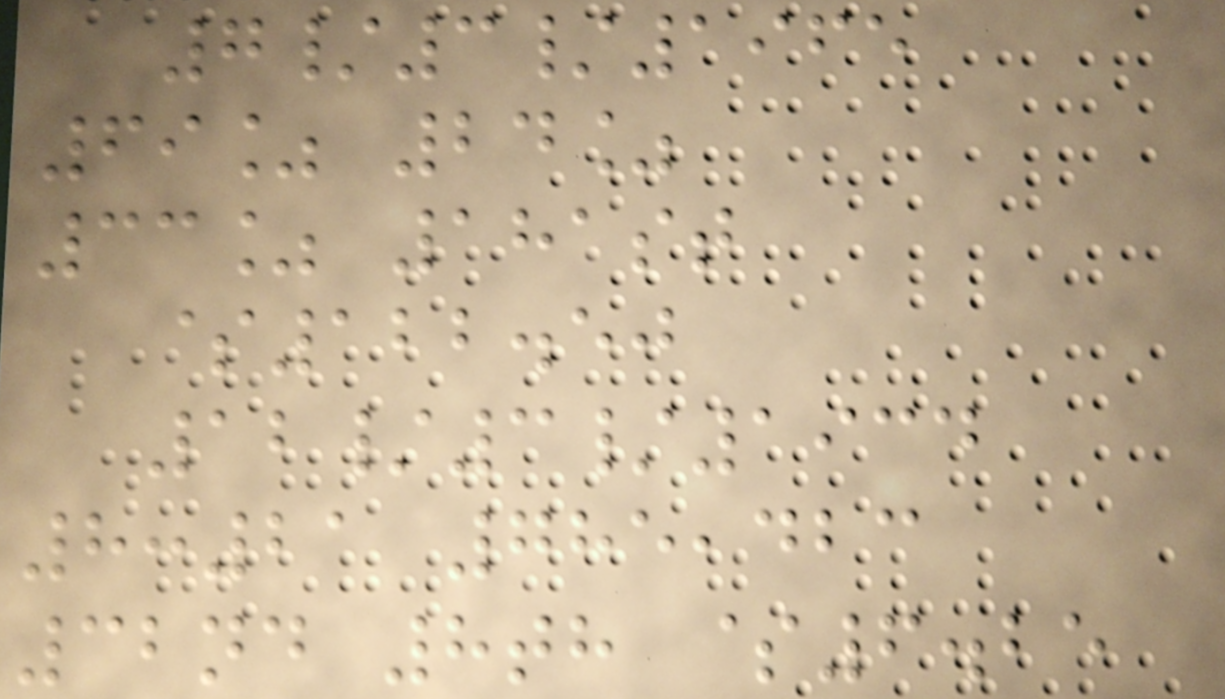7/3/1965
69% 24%
33% 181st
$122.50
12/3/1934
8:21 785,423
32nd 8th $6.25
